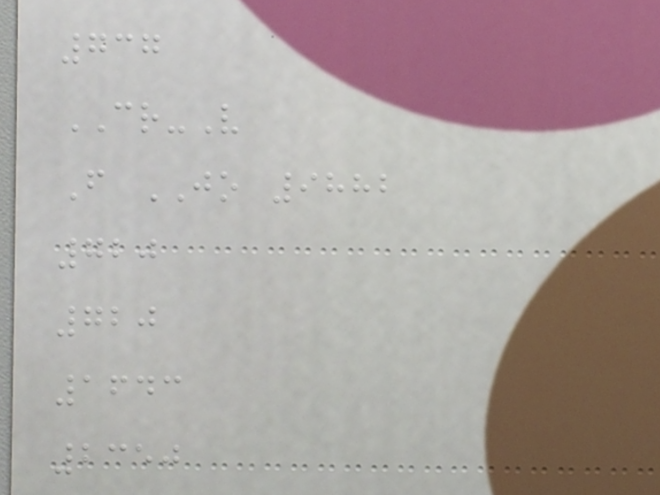737
CR-V
F JO 9882
720
720
1643
2350
